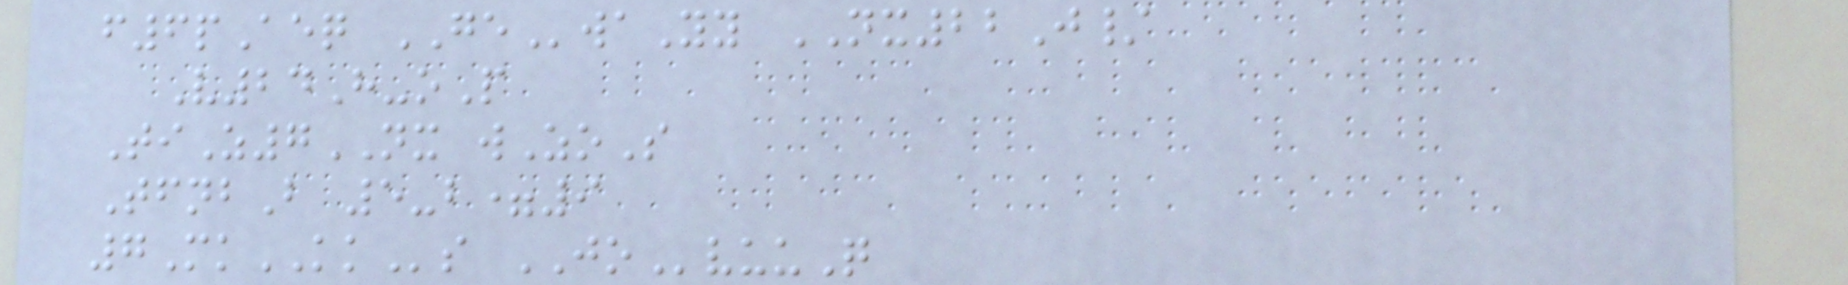f6pAeq GEwaYy NX22J/
V24H-oP
TiZ7NX wZoS
TfnbB 5-b=9
7MkKKs JOvuuQ
